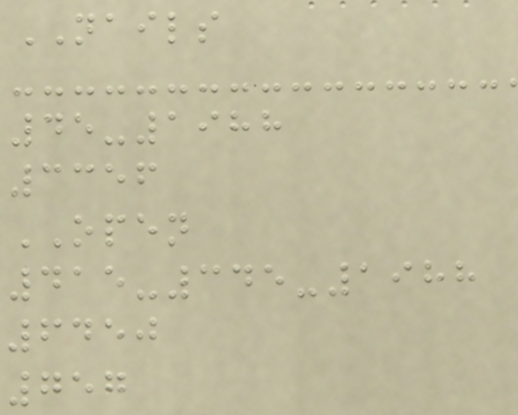NAILS
45-1988
3356
OPEN
415-345-1988
6450
757
